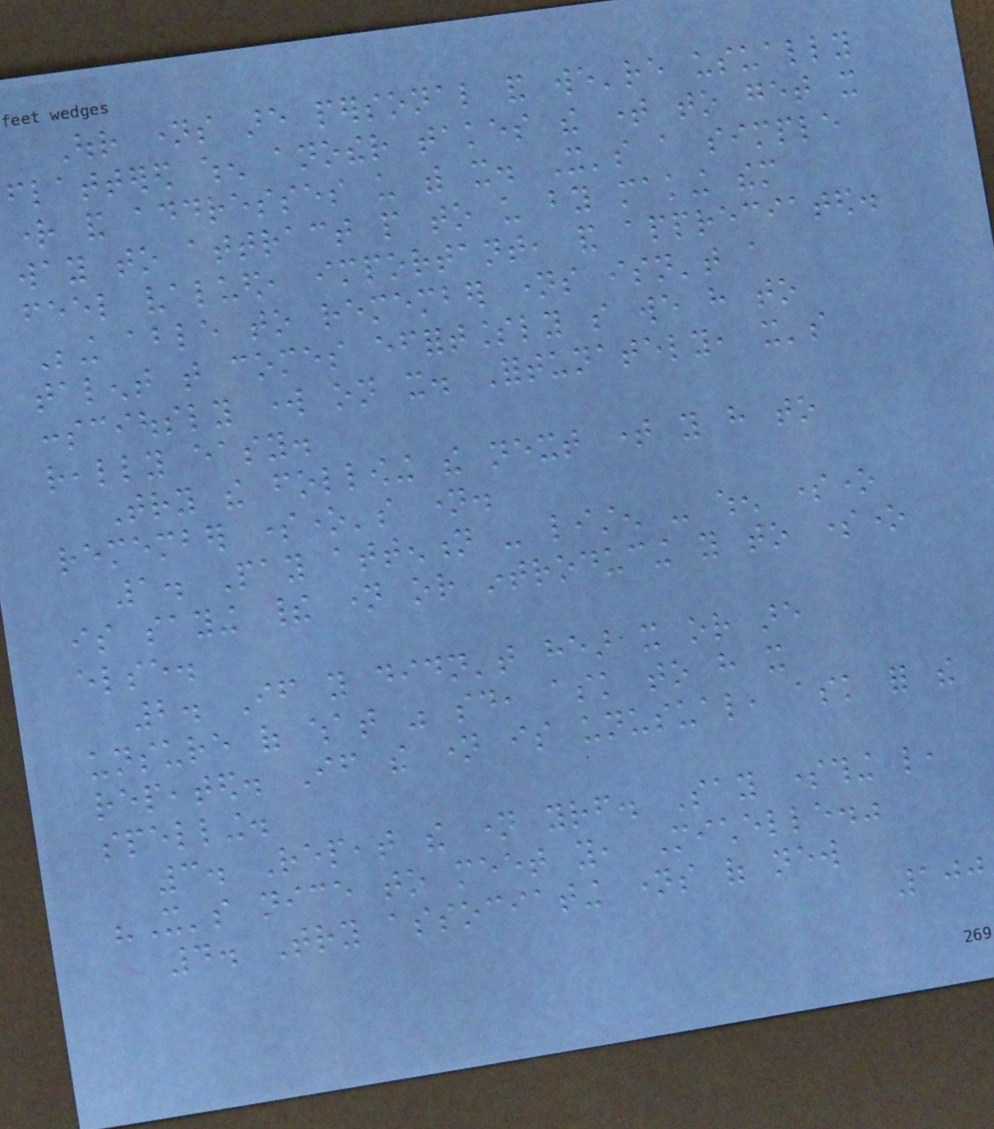Our names are personal and we're usually
flattered when another takes the time to get it
right and addresses us with it. It's a simple
way to attract people to us by making them
feel valued, important, and appreciated.
Being able to remember names isn't a
talent that comes effortlessly so we have to
consciously work on it. Fortunately, it's
really easy.
Try the following the next time you have to
remember someone's name.
1. Pay attention - listen - when someone
is saying their name or introducing you to someone
else.
2. If you didn't hear it or are
unsure of what was said, ask to have it
repeated. If the name is unusual, ask for the
spelling.
3. Repeat the name yourself. Say something like,
"It's nice to meet you, Michelle."
4. Try associating names of new
100
